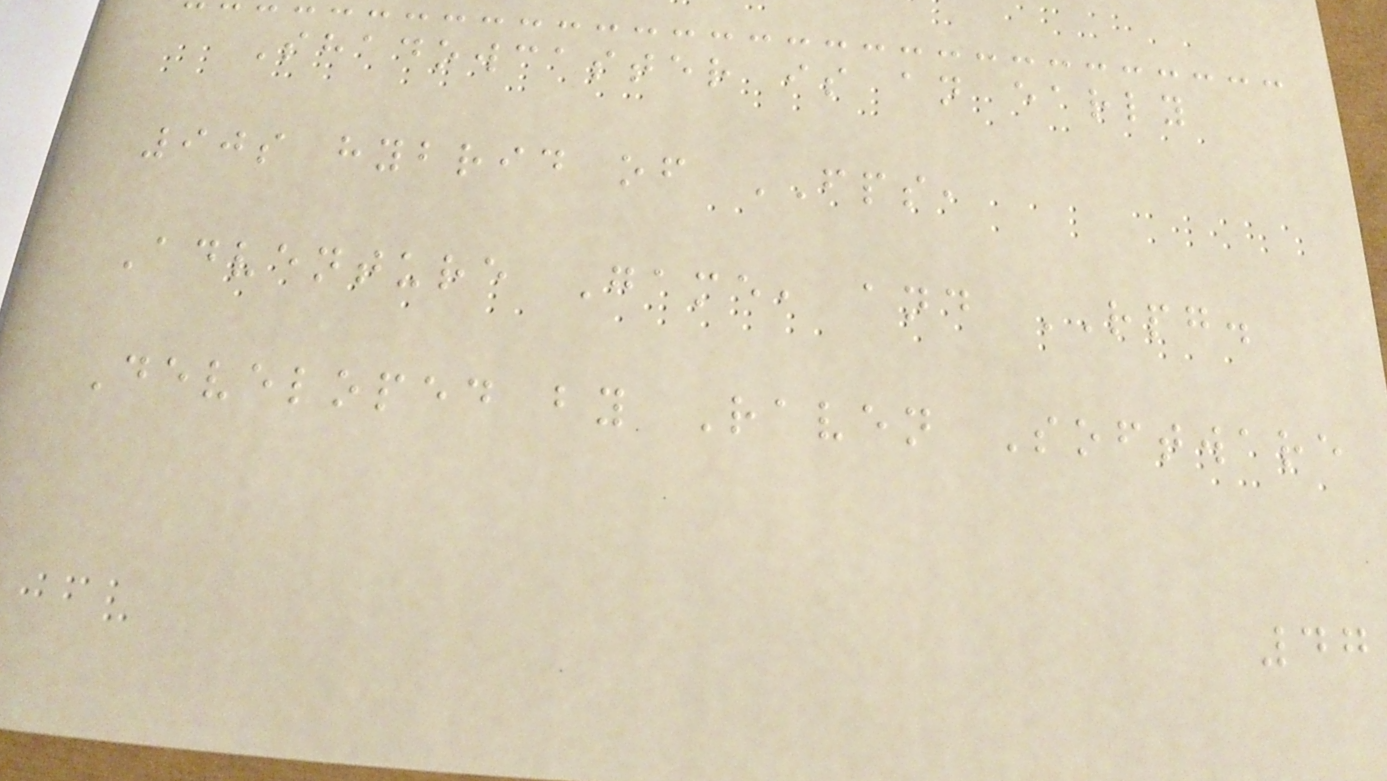Shadowcaster is an early
90s hybrid of FPS,
Adventure Game, and RPG.
Developed by Raven Software
47
